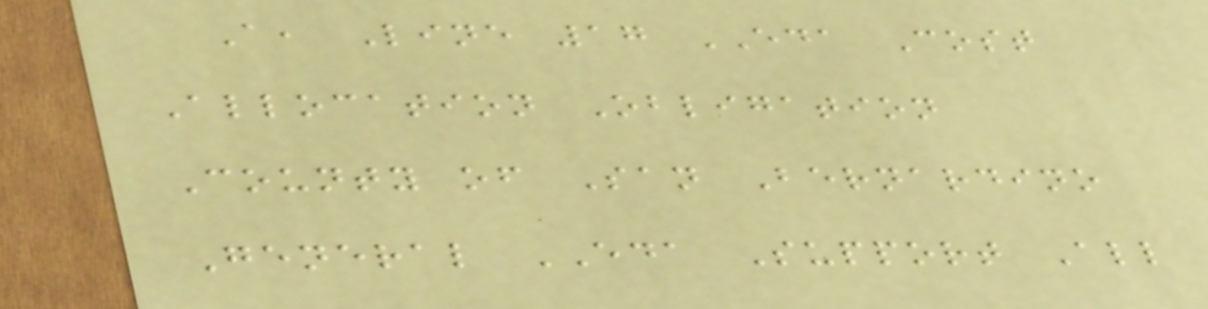A, Line 17 EDA Cost
Allocation Obligation
County of San Bernardino
General EDA Support All
